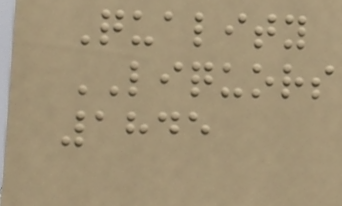Quality
LIQUORS
1845
